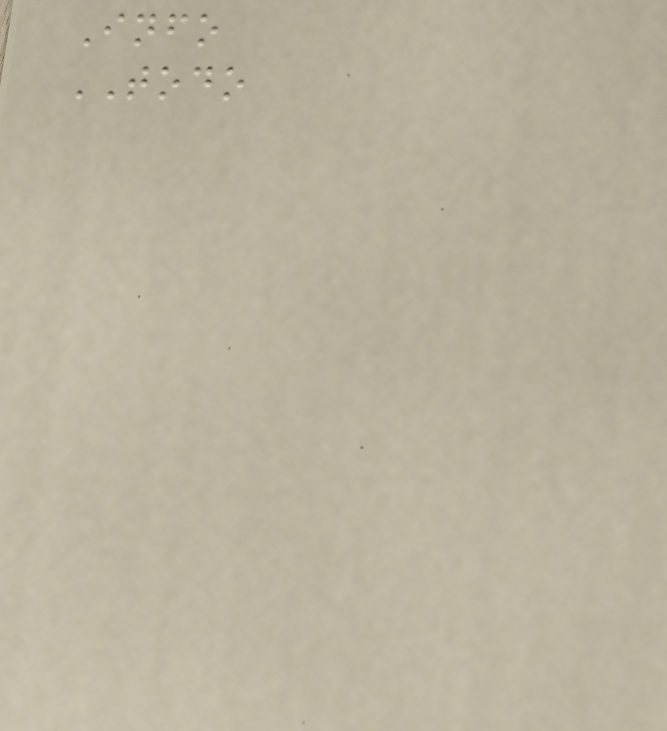Info
TODO
